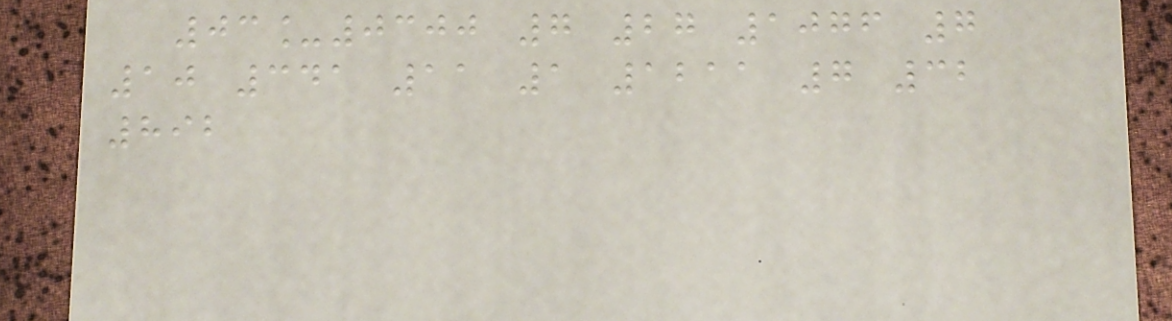03_0300 7 27 1076 7
10 341 11 1 1211 7 32
892
